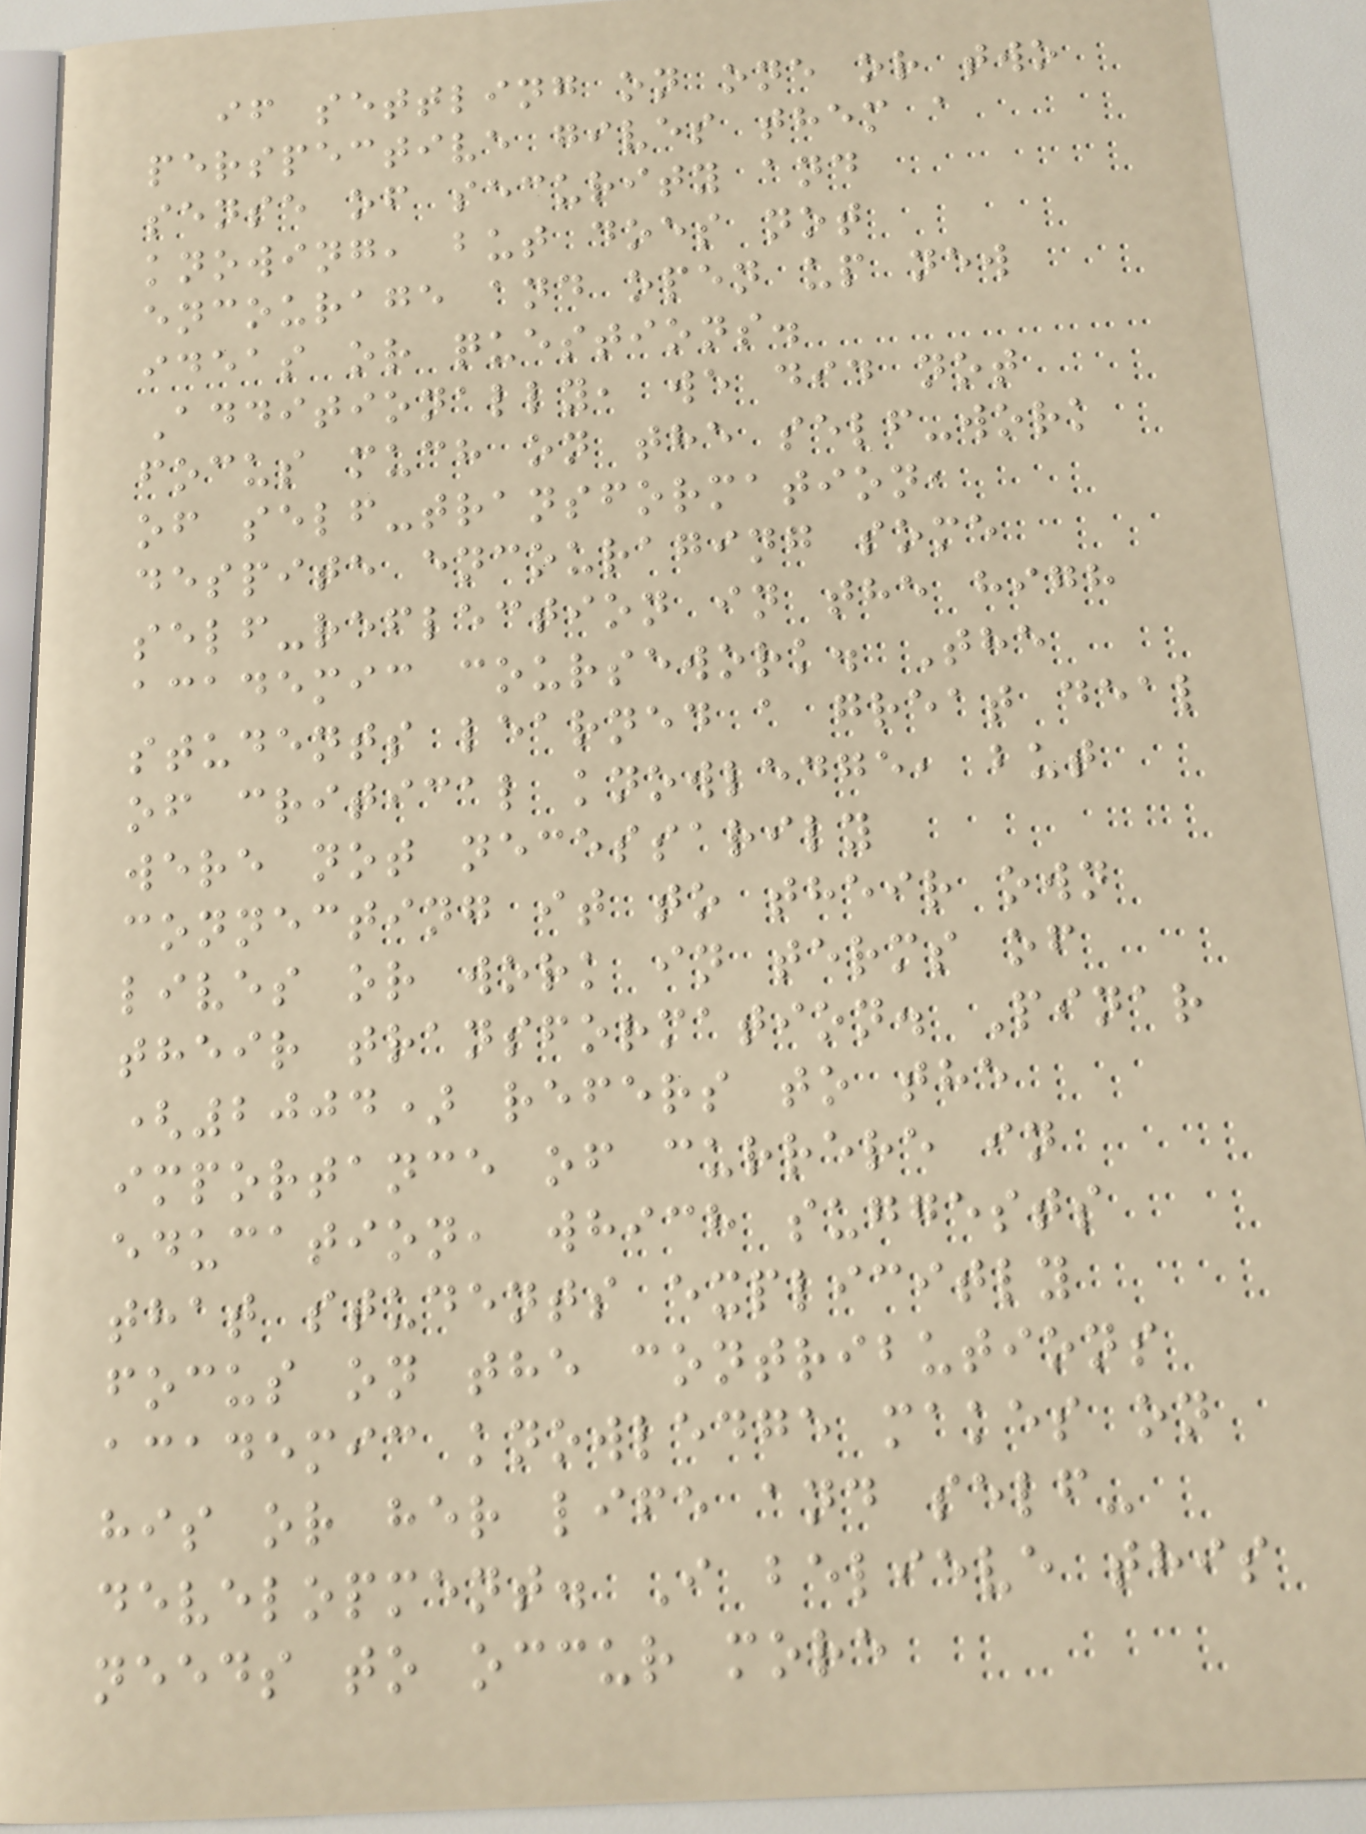if settling on one or two
perspective gives them a
sense of security and
knowing, but does not
encourage and open up new
ideas or questions.
Additionally, we did not
focus much on the self-work
of self-transformation,
despite encouraging some
self-reflection in the high
academic coursework. The
students learned a great deal
of critical knowledge, but
were not necessarily
connecting it to their own
lives or work in terms of
their transformation. Pinar
(2004) refers to the
importance of currere in
education, which suggests
that students explicitly
focus on the contributions
academic knowledge makes on
his or her life and self-
development. I believe this
needs to occur more
